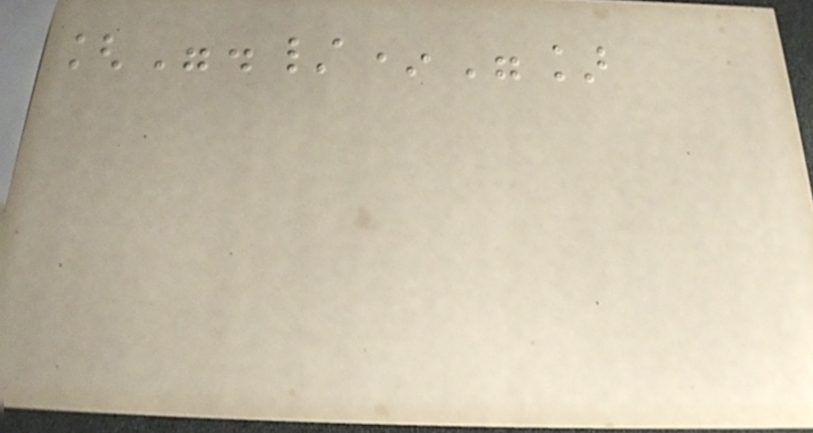["./*"]
